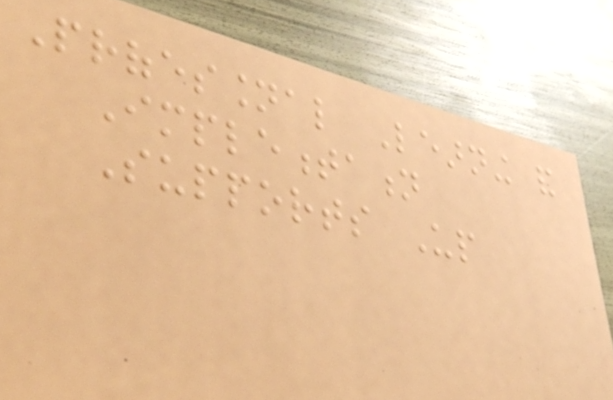Professional Learning and
Implementation
Supports Up
